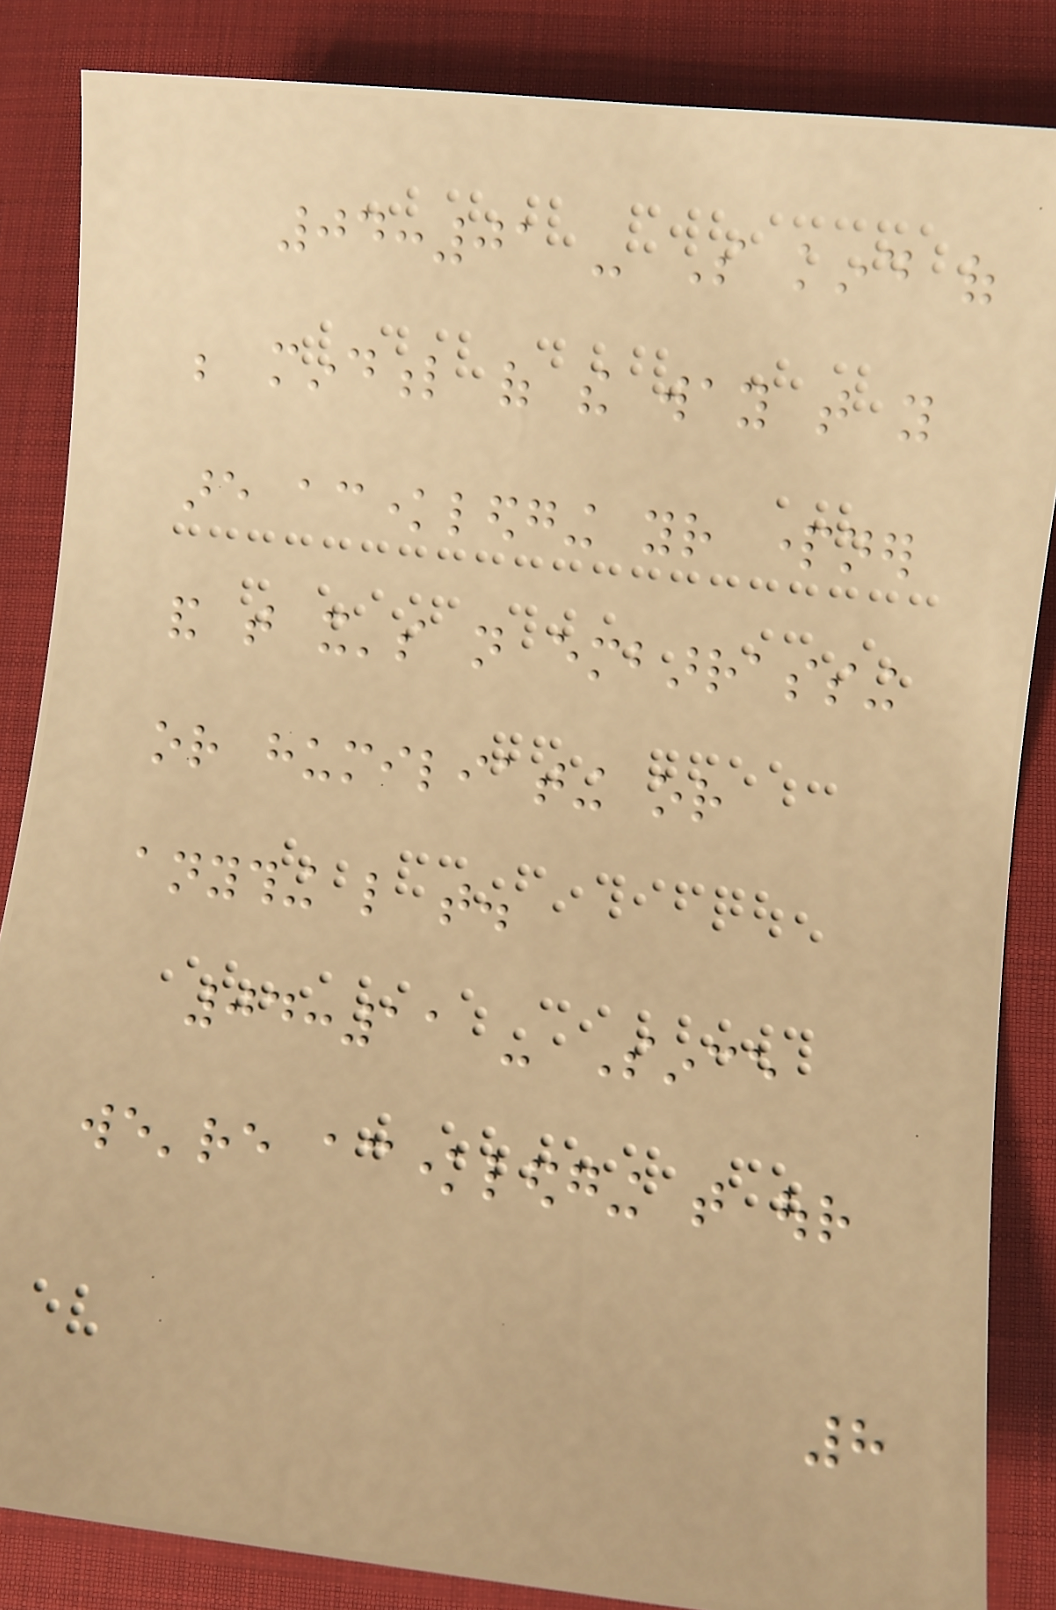04:01 - So kind of
be mindful of the way that you
are acknowledging your partner
and that it's not embarrassing
or humiliating or
anything like that.
04:11 - Since
we're acknowledging that our
8
